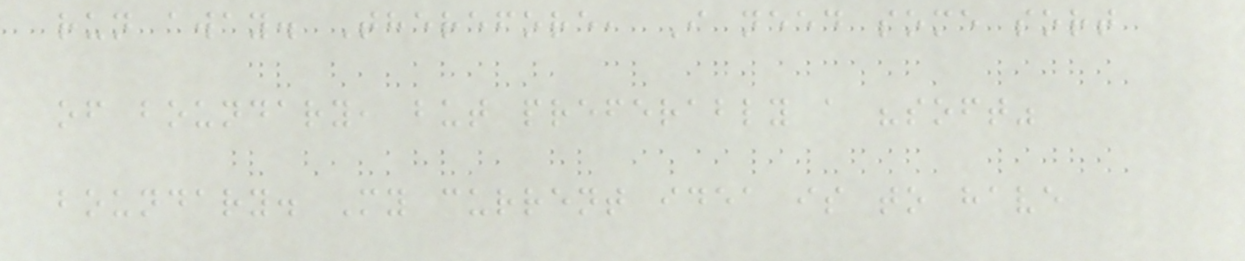run away. Therefore, I need some sort
of boundary, but preferably a "soft"
boundary. My current idea is to have
